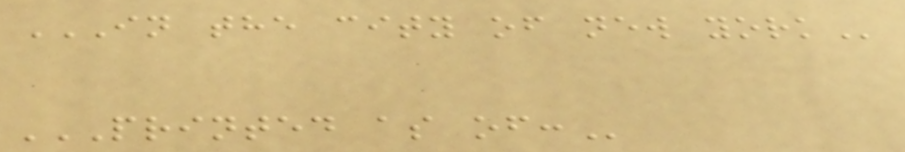IN THE CITY OF NEW YORK
PRINTED AS OF:
